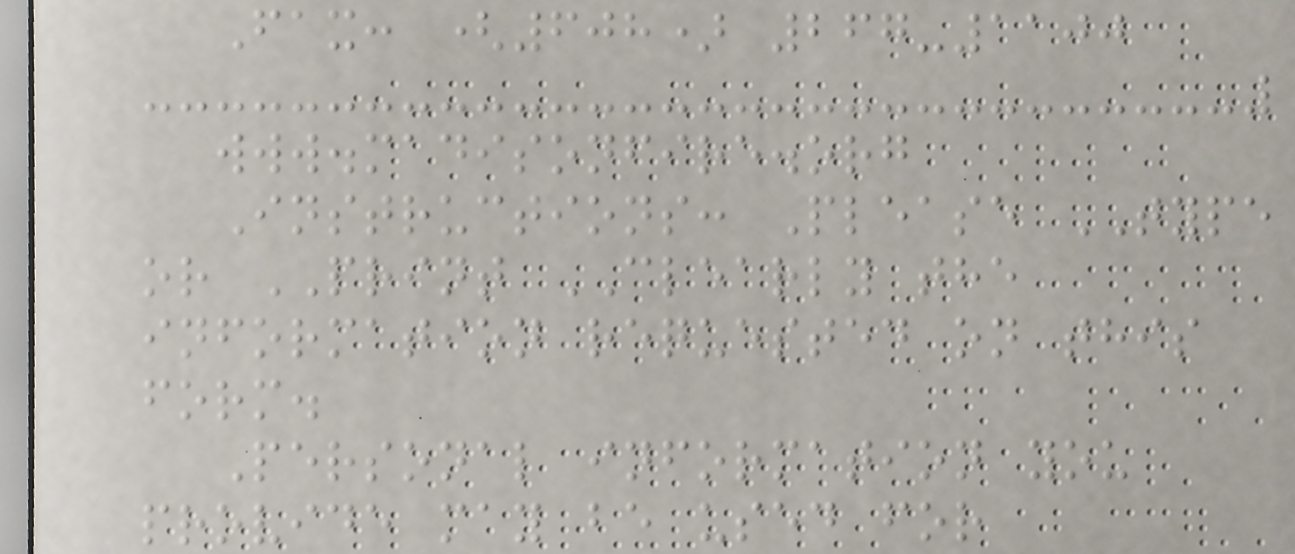Fax: (608) 267-1100
www.madisonfire.org
Instructions: Please TYPE
or PRINT CLEARLY the
information requested on this
form.
Personal information you
provide may be used for
